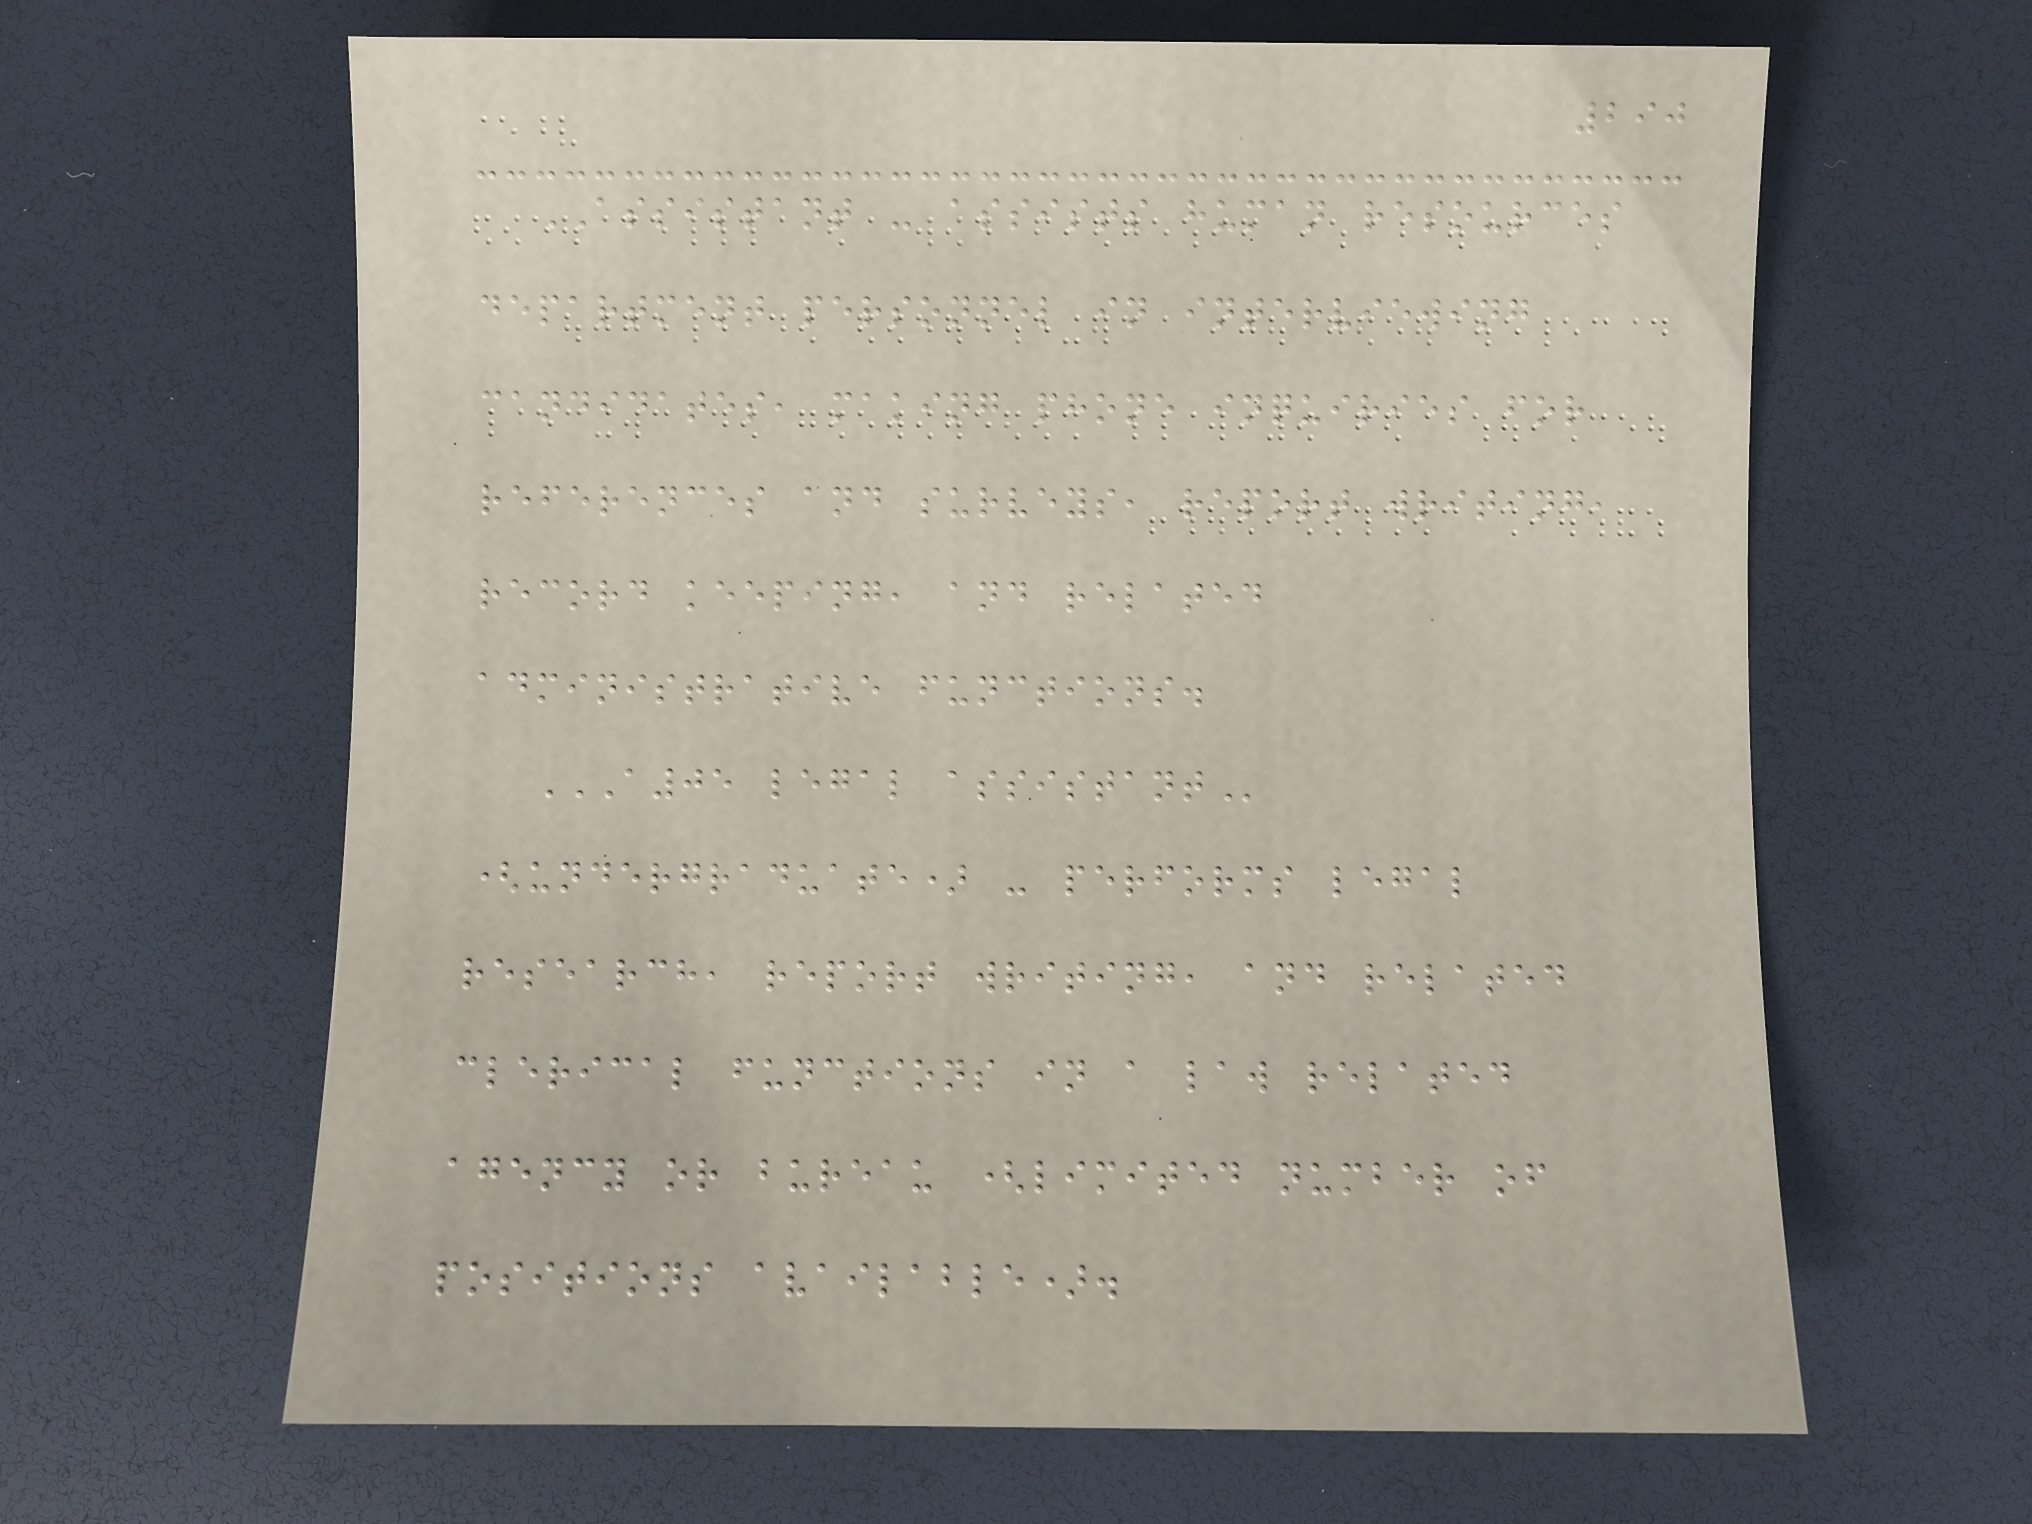290
ASSISTANT - assists human resources
department personnel in interviewing
candidates, making phone inquiries for
references and surveys, report writing,
record keeping, and related
administrative functions.
A05 LEGAL ASSISTANT
(undergraduate) - performs legal
research, report writing, and related
clerical functions in a law related
agency or bureau (limited number of
positions available).
